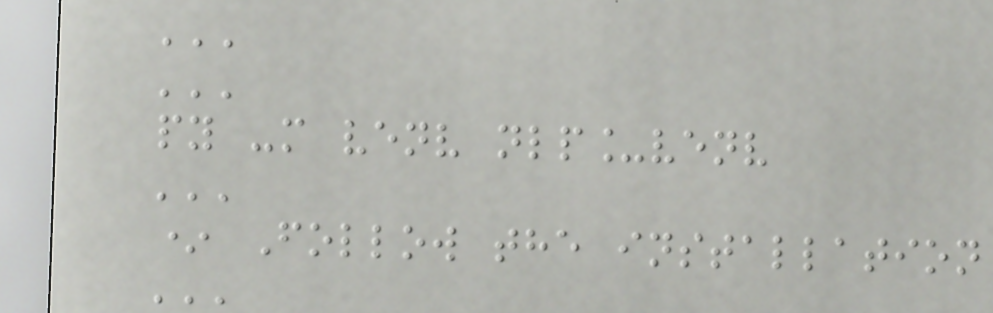'''
'''
py -m venv nlp_venv
'''
* Follow the installation
'''
